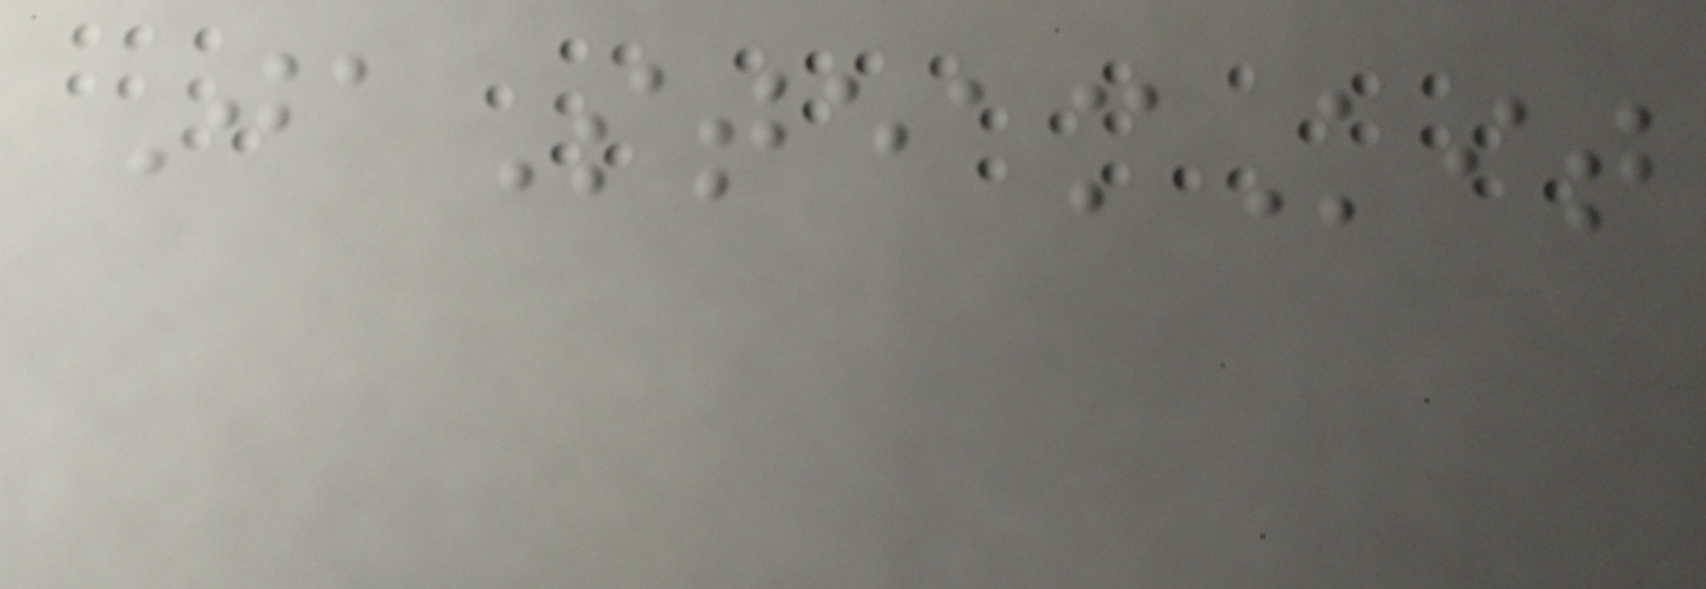JaSteamKit
